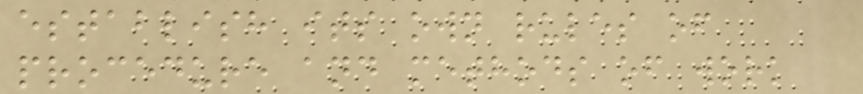establish its own rules of
procedure and methods of work
